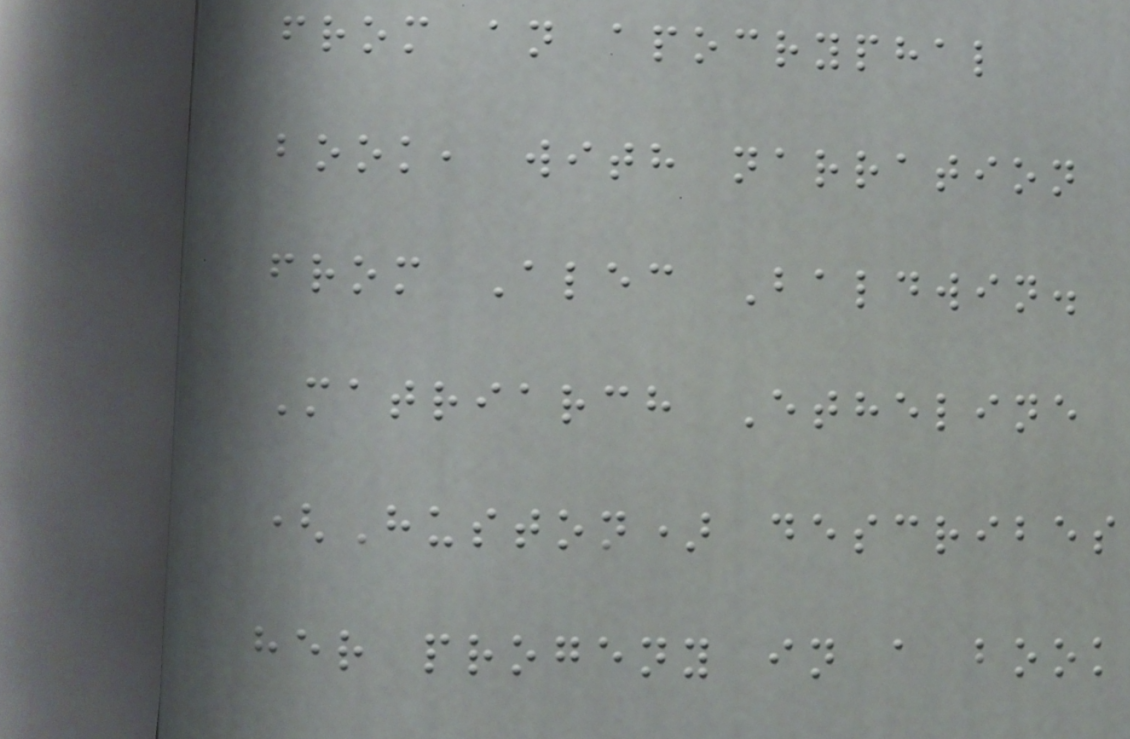from an apocryphal
book, with narration
from Alec Baldwin.
Matriarch Etheline
(Huston) describes
her progeny in a book
